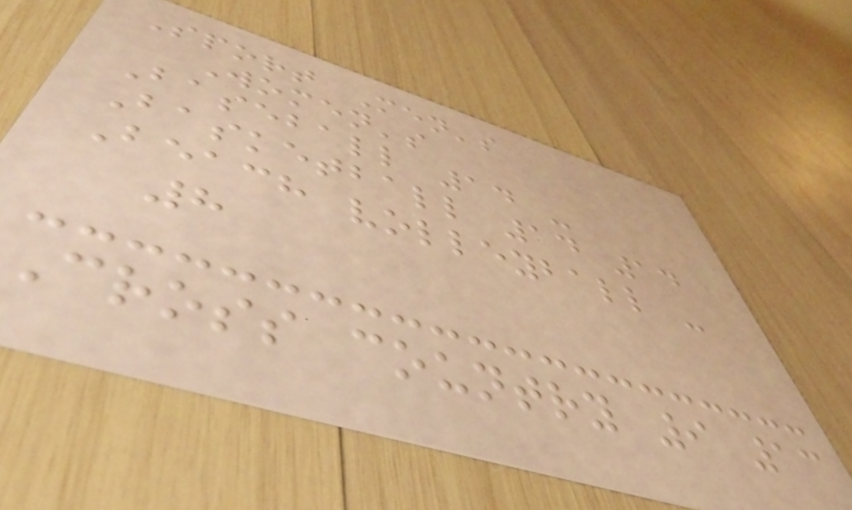Sport Men's
Women's
Baseball 14 -
Basketball 14 14
Beach volleyball -
8
Cross country 9 13
